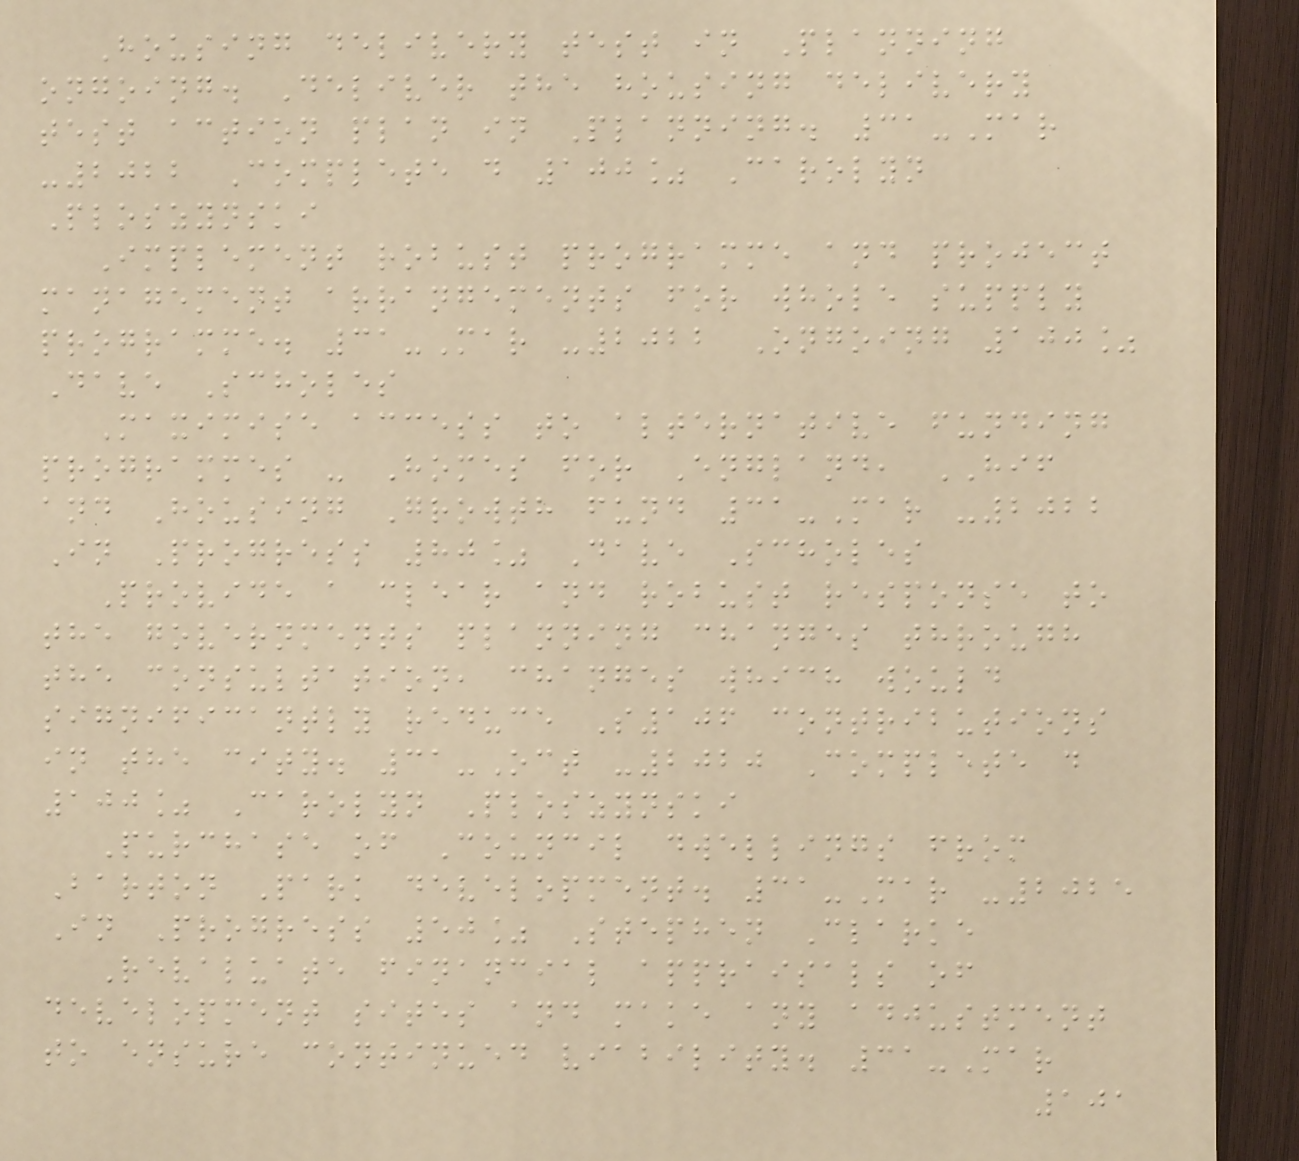Housing delivery test in Planning
ongoing. Deliver the housing delivery
test action plan in Planning. 31-Mar
-2022 Complete d 100% Carolyn
Ploszynski
Implement robust programme and project
management arrangements for whole supply
programme. 31-Mar -2022 Ongoing 100%
Dave Scholes
Maximise access to alternative funding
programmes - Homes for England, HIF
and Housing Growth fund 31-Mar -2022
In Progress 80% Dave Scholes
Provide a clear and robust response to
the governments planning changes through
the consultation, changes which would
significantly reduce S106 contributions
in the city. 31-Oct -2020 Complete d
100% Carolyn Ploszynski
Purchase of Council dwellings from
Barton Park development. 31-Mar -2025
In Progress 50% Stephen Clarke
Revaluate financial appraisals of
development sites and make any adjustment
to ensure continued viability. 31-Mar
101
